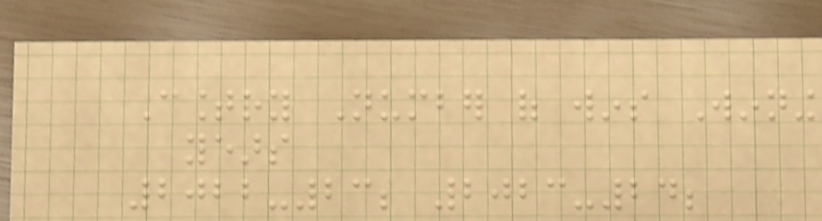Country Number of wins Winning
years
2022-23; 2023-24;
